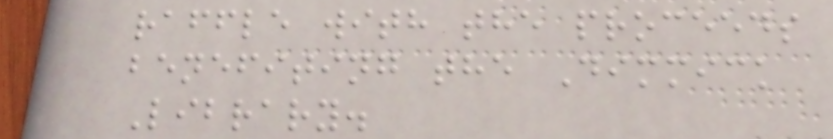raffle with the proceeds
benefiting the Dimmick
Library.
